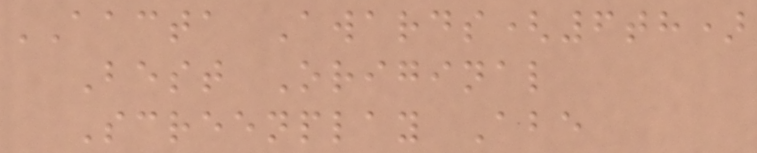AACTA Awards(6th)
Best Original
Screenplay Abe
